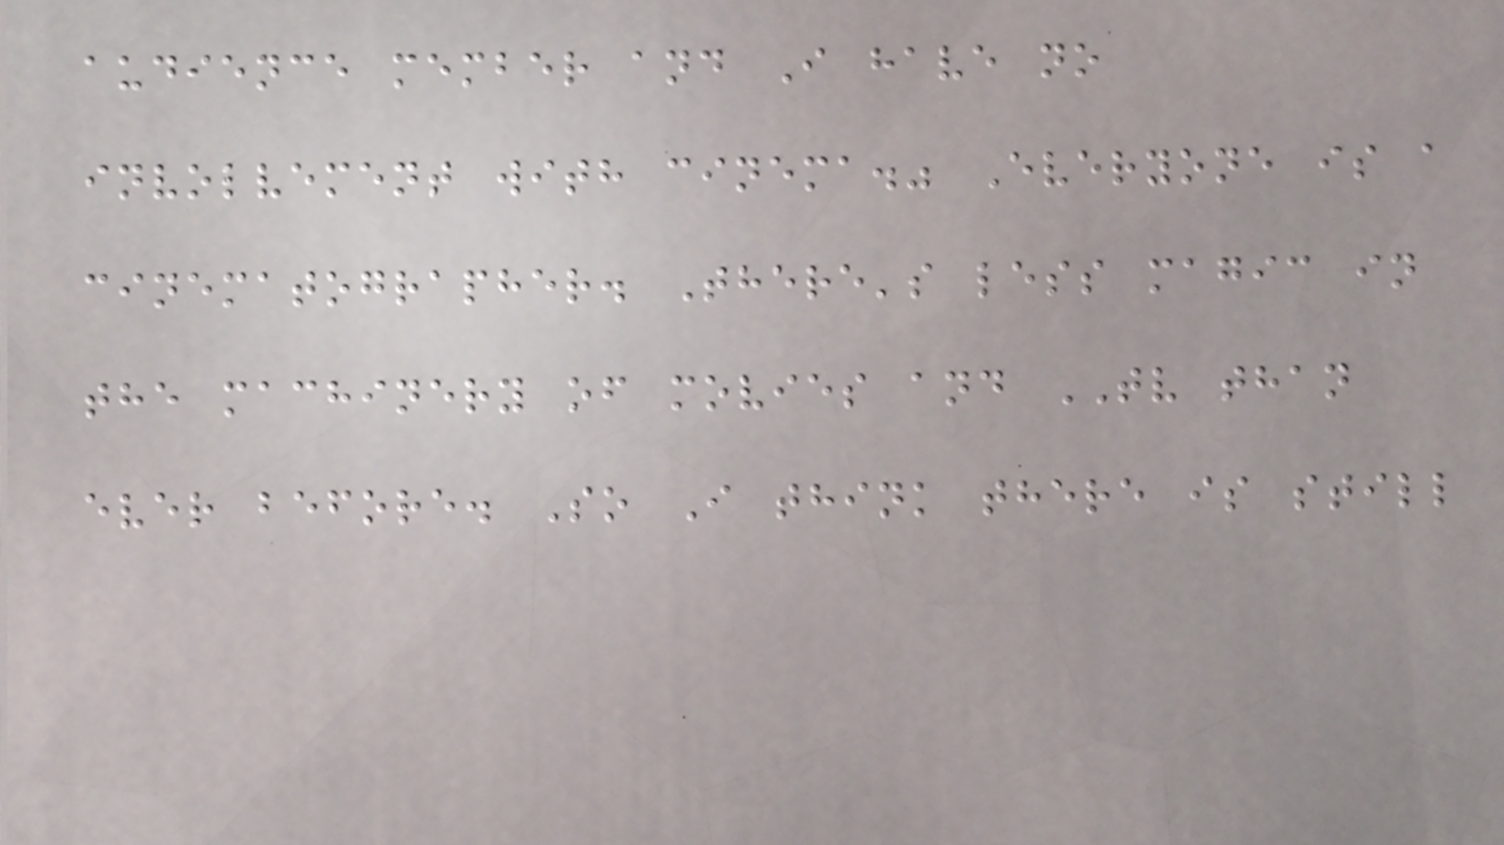audience member and I have no
involvement with cinema." Everyone is a
cinematographer. There's less magic in
the machinery of movies and TV than
ever before. So I think there is still
